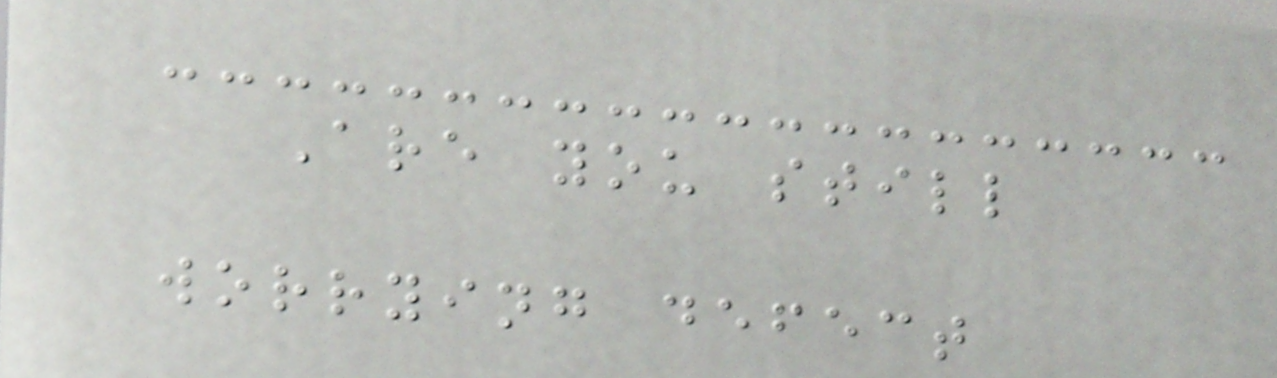Are you still
worrying defect
